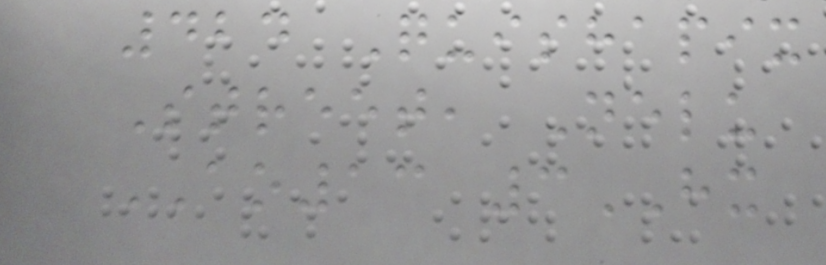424 Quishapix
Street, Nelu
AO13 3HX
